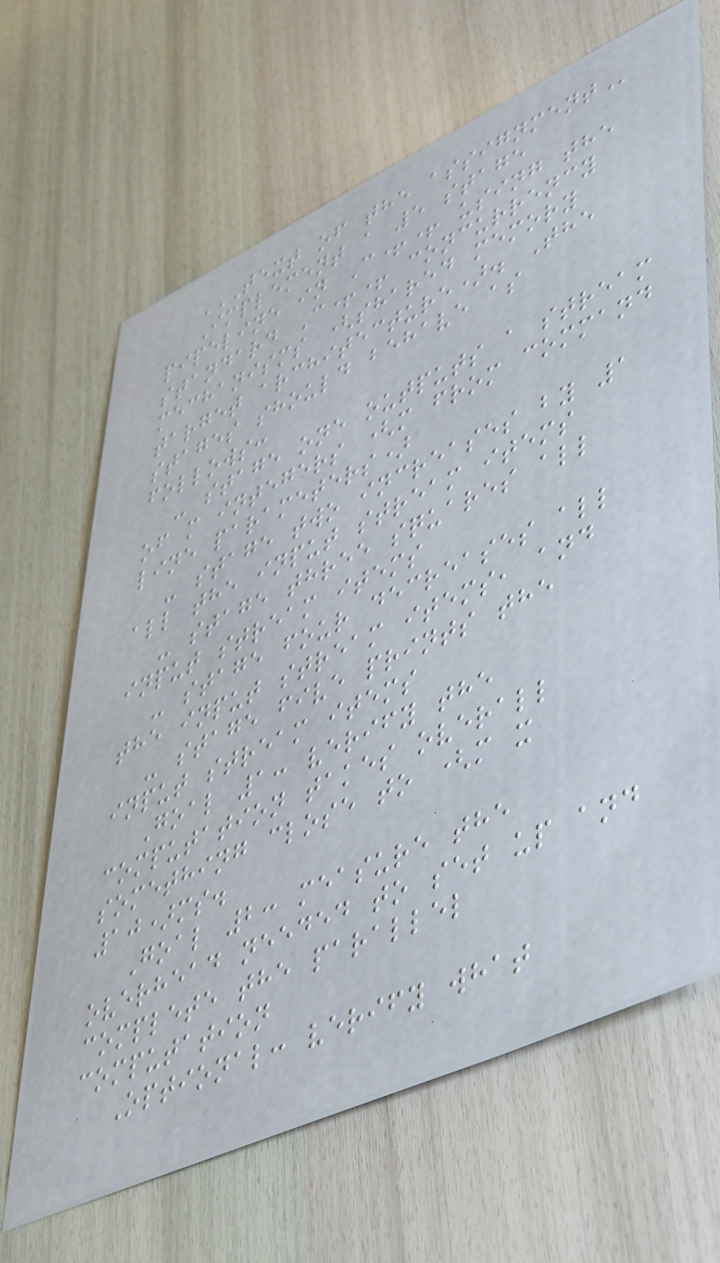TEXT OF THE ASSIGNMENT
Implement a 5 stage
pipeline in C++ using the
standard C++ concurrency
mechanisms (shared memory
target architecture). The
stages should behave as
follows:
- stage one outputs a stream
of m integers (m from command
line parameters)
- stage two increases by 1
all the input stream items
- stage three squares all
input stream items
- stage four decreases all
the input stream items, and
- stage five prints the
input stream items
Goal 1: verify the
computation takes overall
something close to (m x
10)ms.
Goal 2: measure the
overhead needed to set up and
complete the parallel
computation
Optional: verify what
